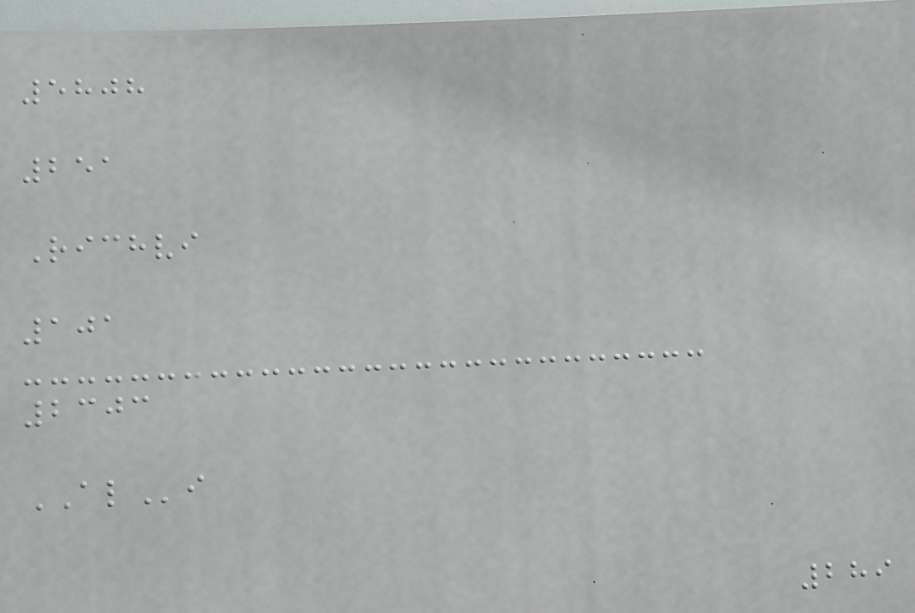5808
251
Richvi
101
2303
ALi
289
